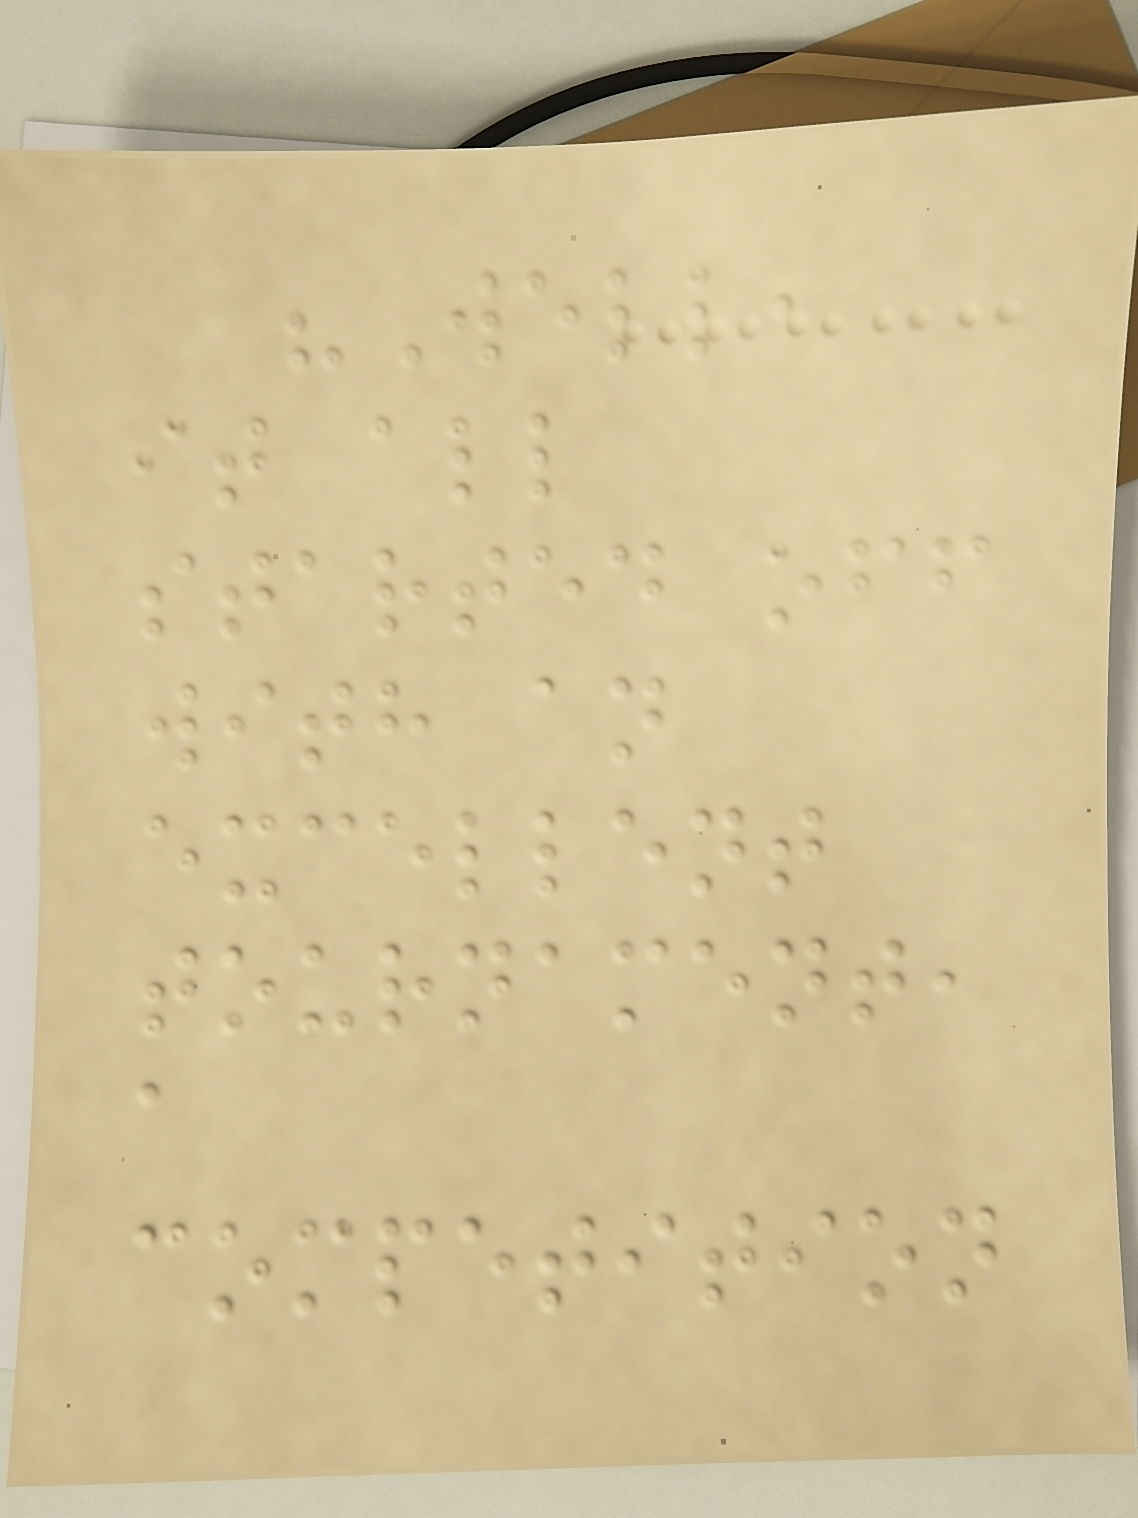"Well,
it all
started off
with an
excellent
tournament,
a
competition
